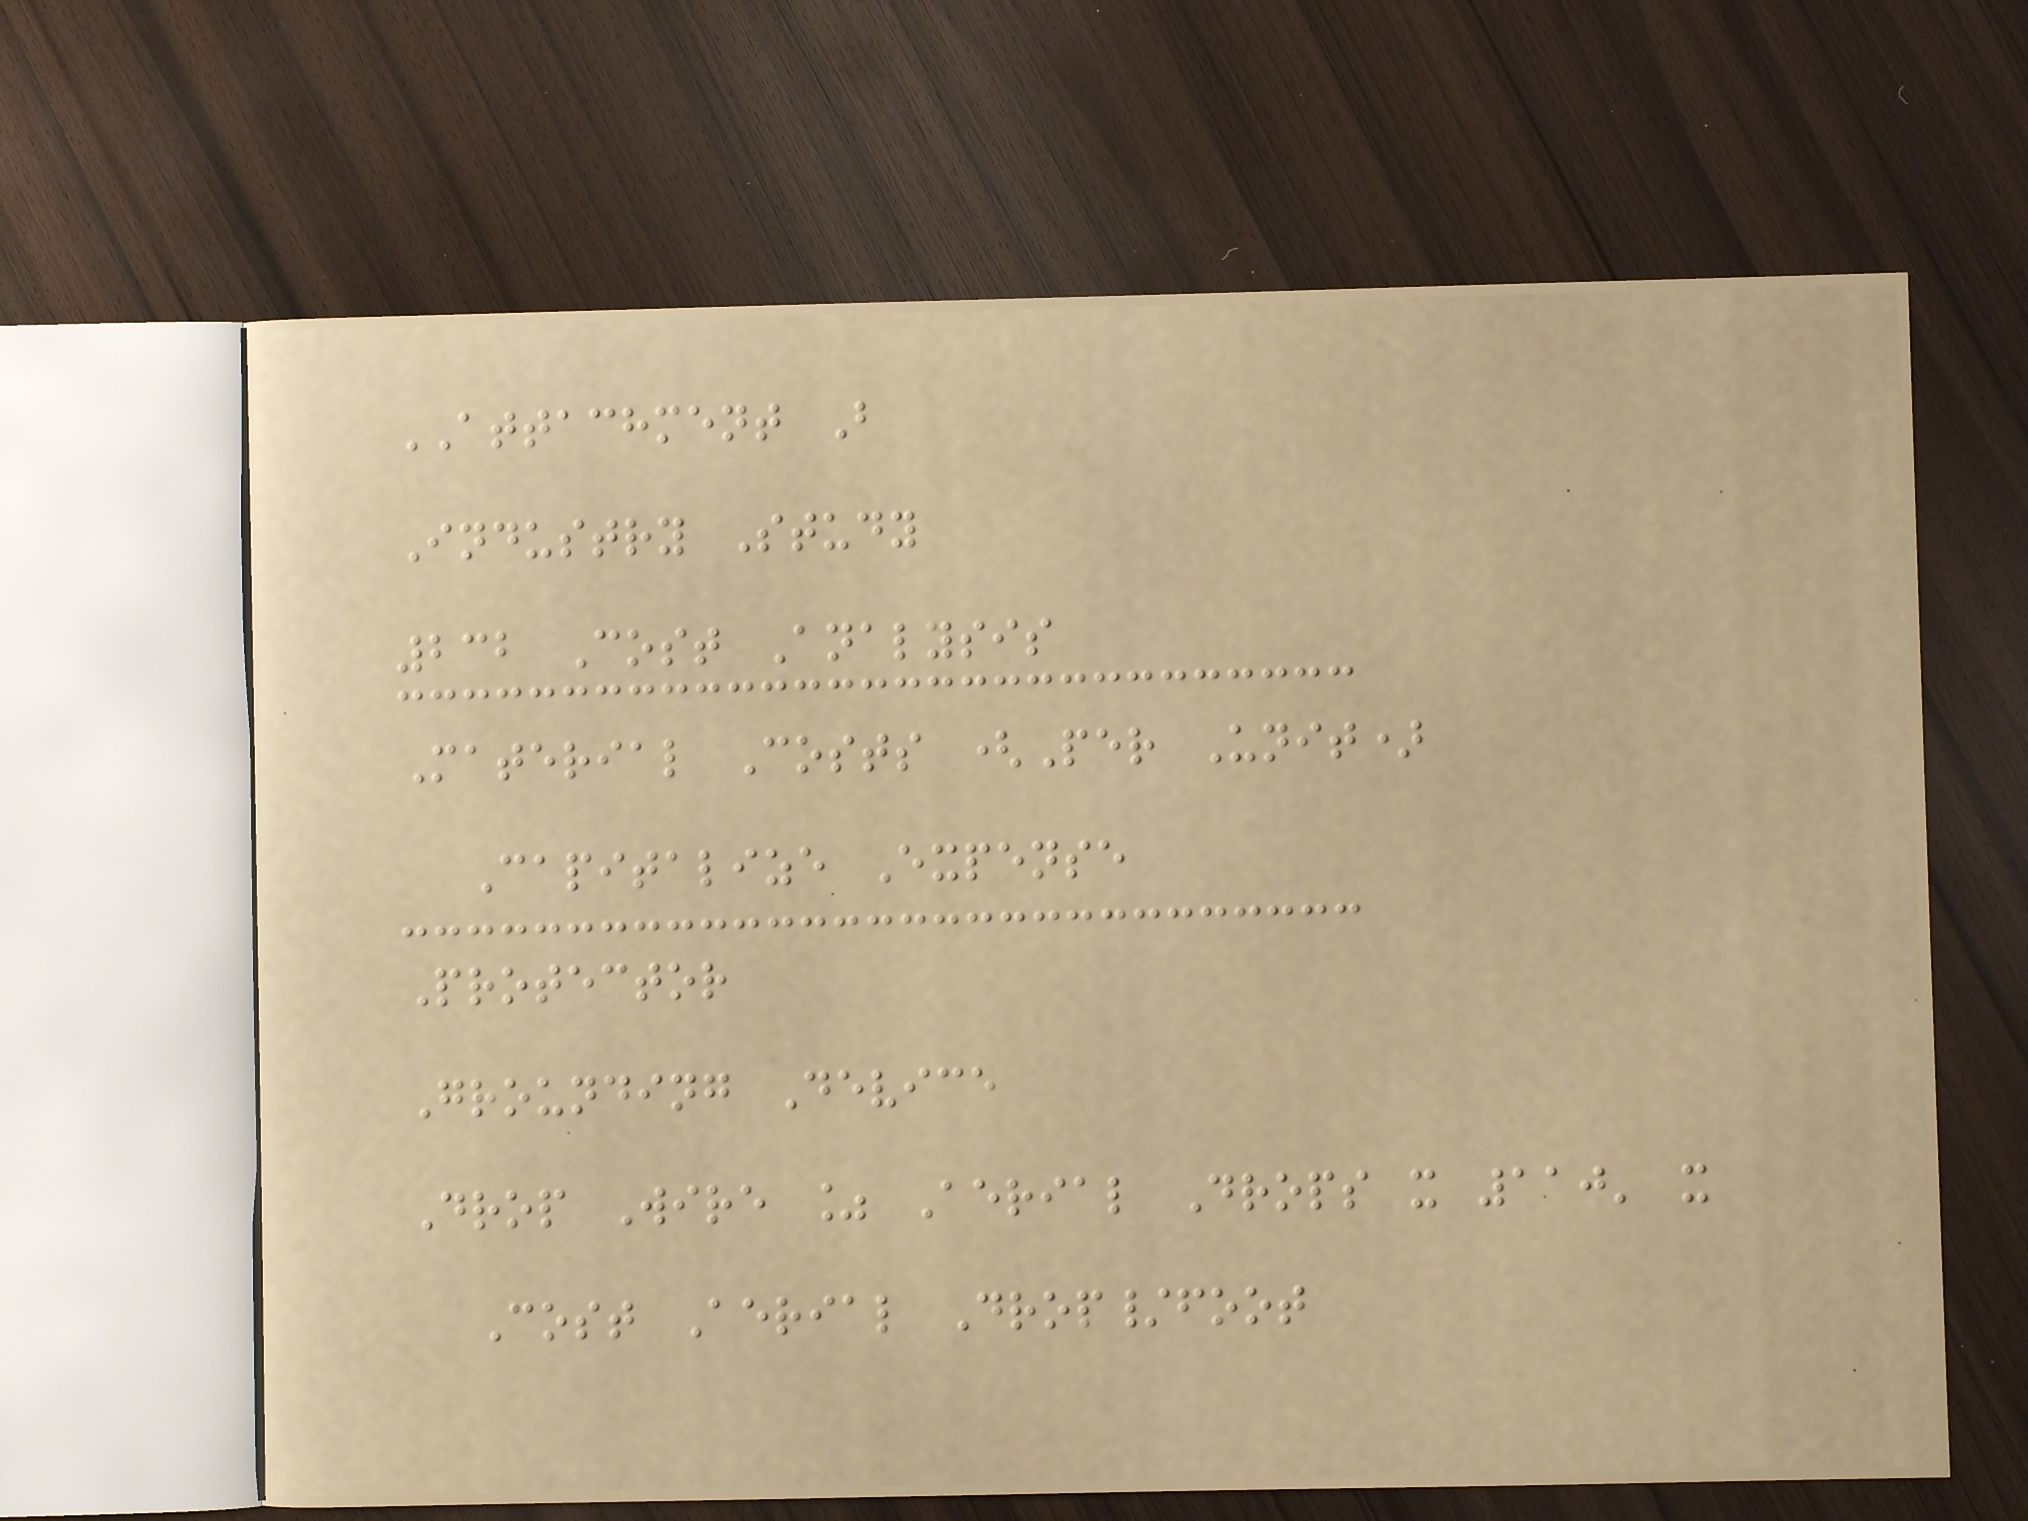ATTACHMENT B
Industry Study
232 Cost Analysis
Material Costs (Per Unit)
Capitalize Expense
Protector
Grounding Device
Drop Wire % Aerial Drops x 110' x
Cost Aerial Drop/foot
